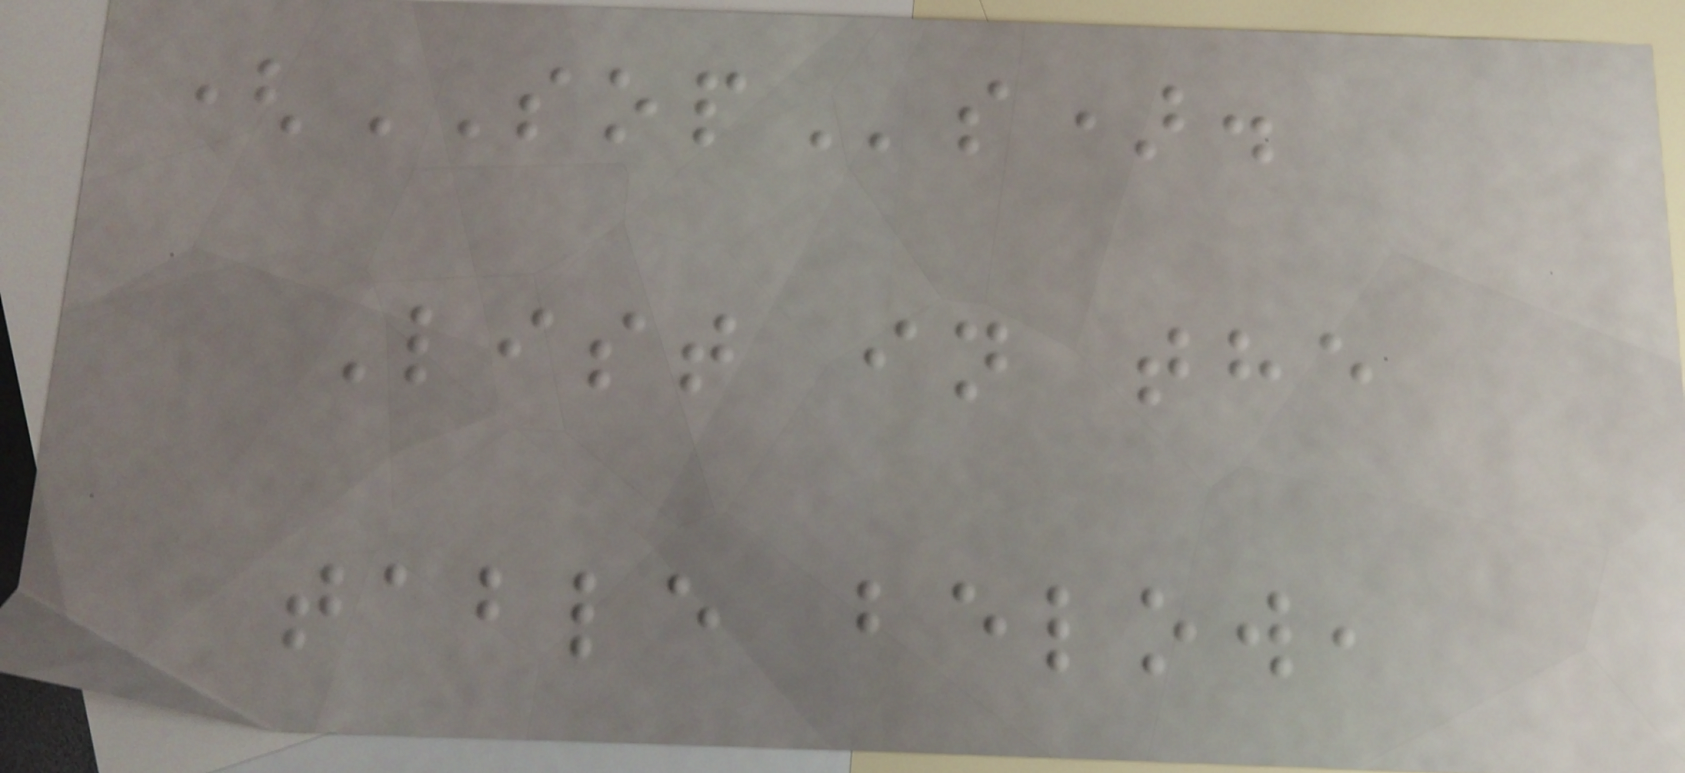(SOPs).
List in the
table below,
